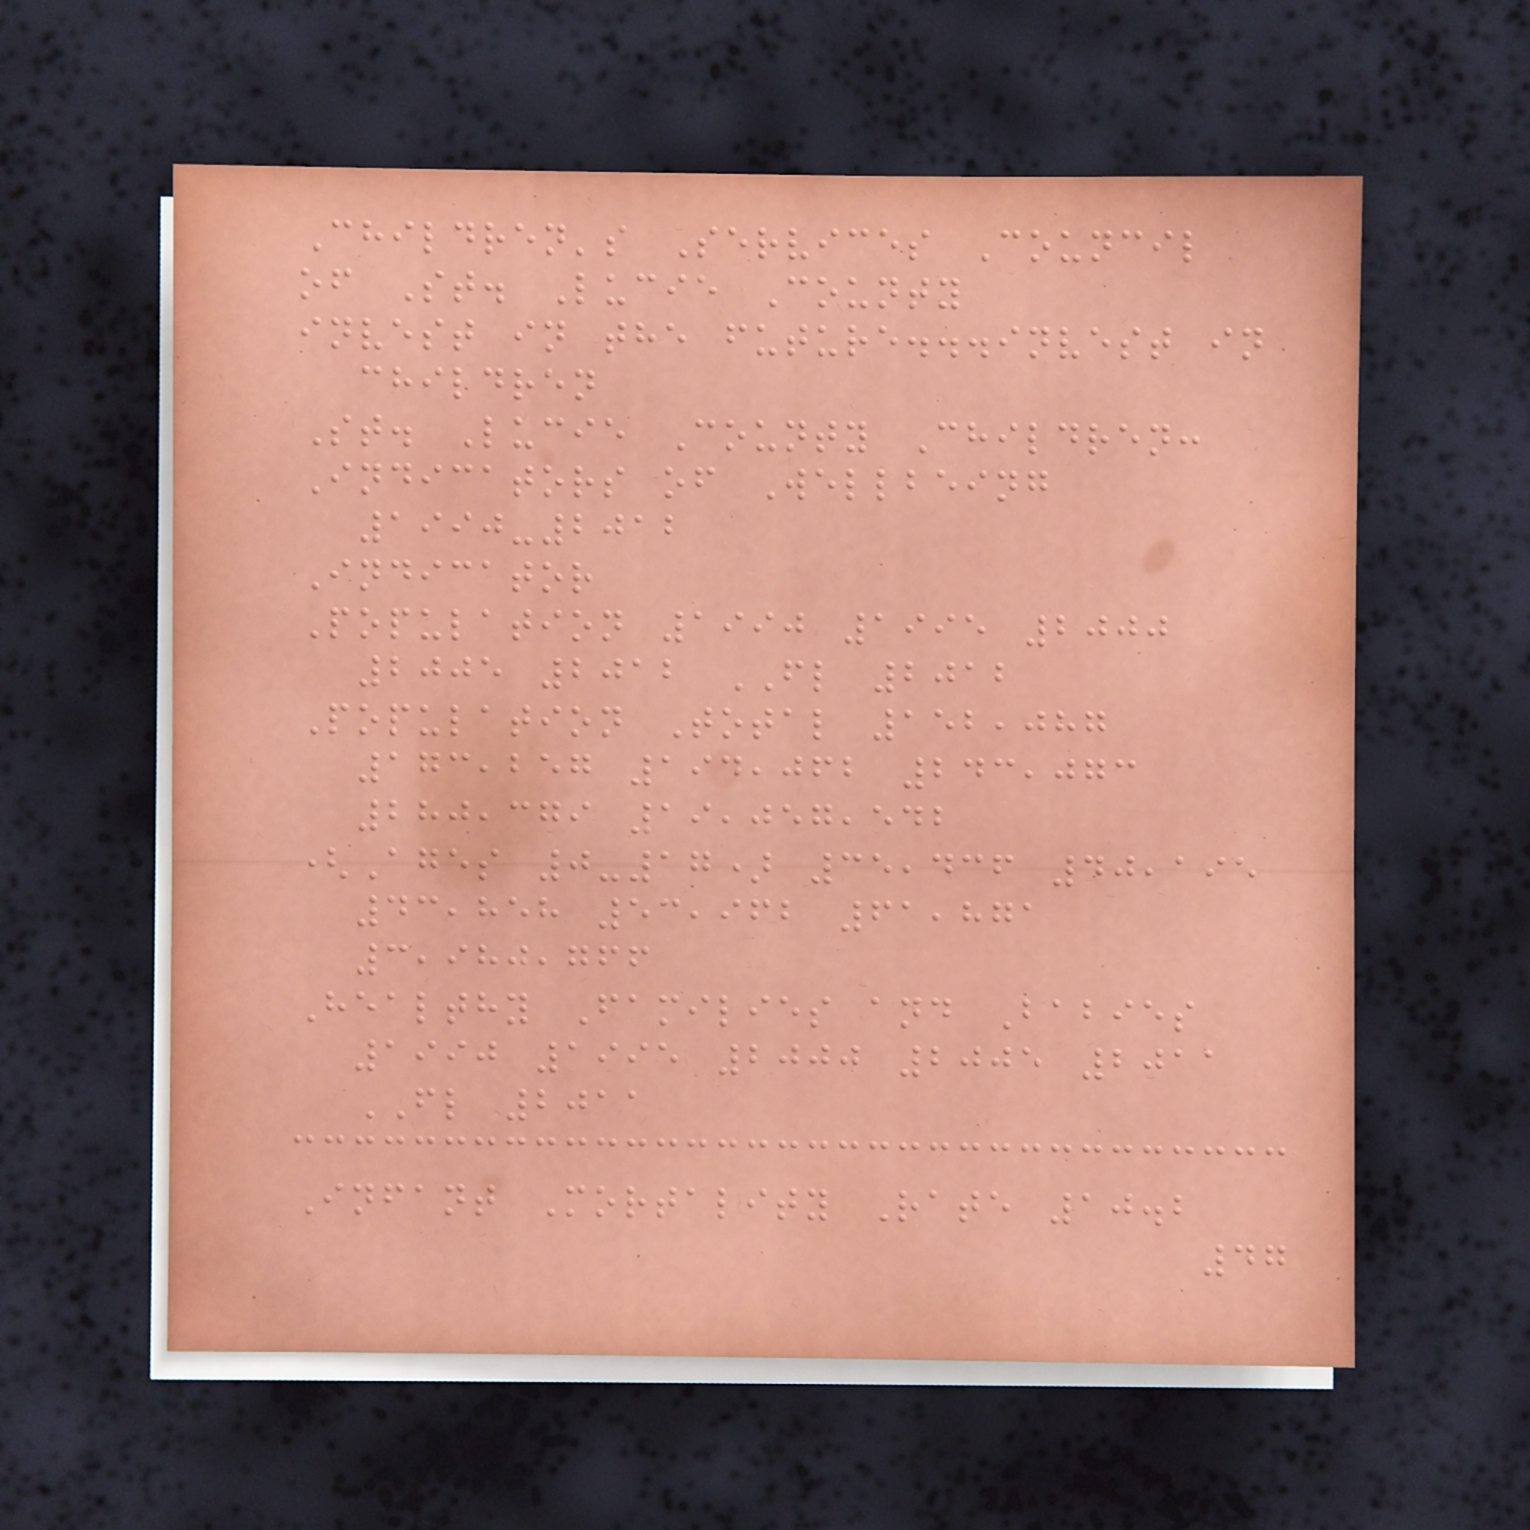Children's Services Council
of St. Lucie County
invest in the future...invest in
children
St. Lucie County Children:
Indicators of Wellbeing
1990-2012
Indicator
Population 1990 1995 2000
2005 2012 FL 2012
Population Total 152,087
173,257 194,062 243,073
280,379 19,057,542
(Ages 0-17) 35,436 40,195
43,858 53,962 61,871
3,980,766
Healthy Families and Babies
1990 1995 2000 2005 2011
FL 2011
Infant Mortality Rate 10.2
47
